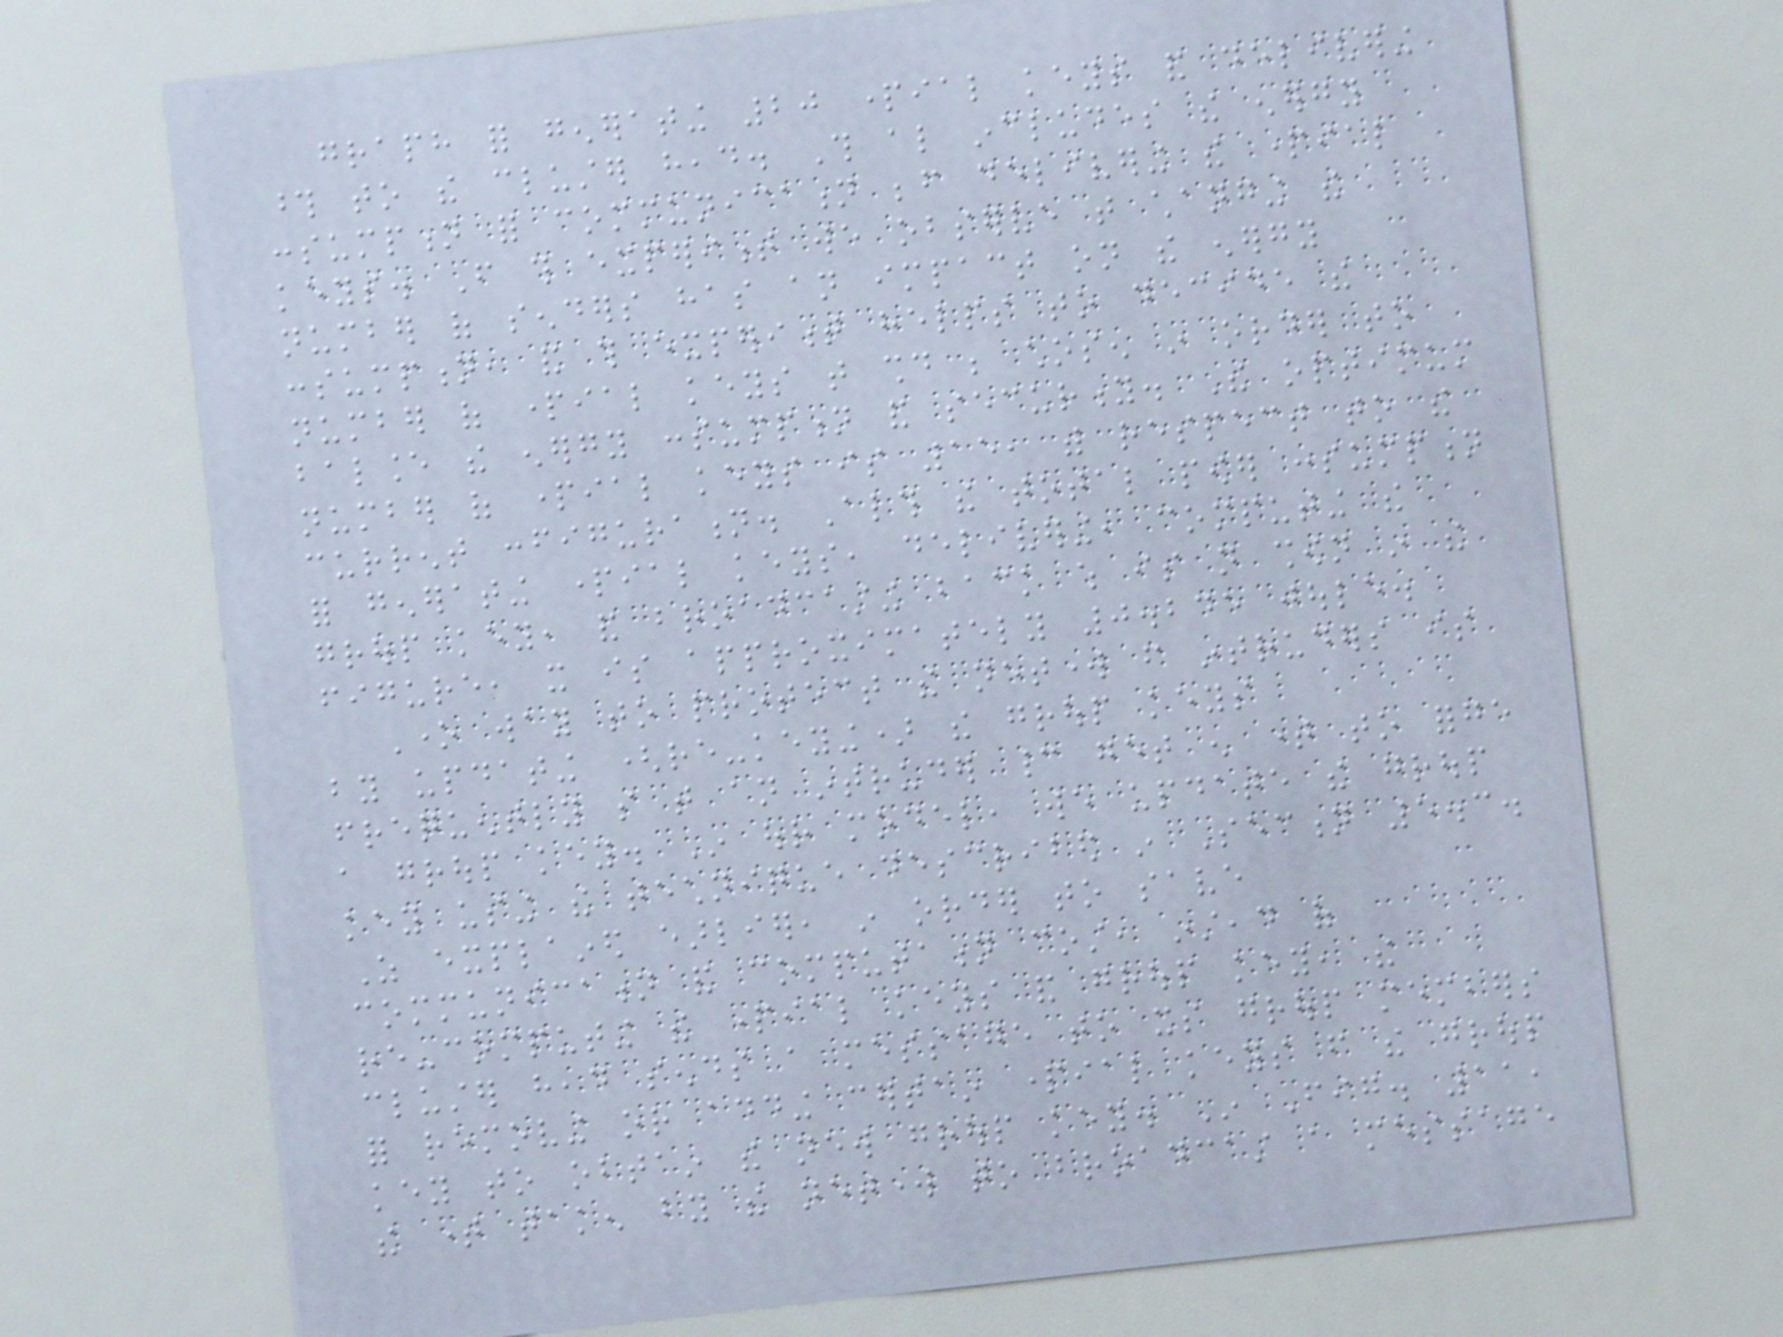graph for generating 20 partial keys and delivering
those to the cluster head. This also includes the energy
consumption for communication before delivering the partial
keys. From this experiment we observe that changing the
number of senders has an impact on the energy
consumption, and this experiment helps to decide the
number of partial keys that should be chosen in order to
balance the energy consumption and security. The optimum
number of partial keys is 15, with respect to the
current configuration. Although the total power consumption
for generating partial keys, delivering, computing the
group key, and broadcasting back which is not shown in the
figure, it is approximately 0.245 joule.
One way to protect the network from intruders is
by updating (re-keying) the group keys
frequently so that an intruder cannot get enough time to forge
a group key. In our model, we update the group
key using the technique described in Section 5.3.
As explained earlier, in order to save
communication and computation cost, instead of
re-computing the partial keys and group key, the
cluster head sends a message to its group members
for removing or adding certain partial keys from the group
key to obtain the new group key. In Fig. 11,
the time taken by the network to broadcast a message
